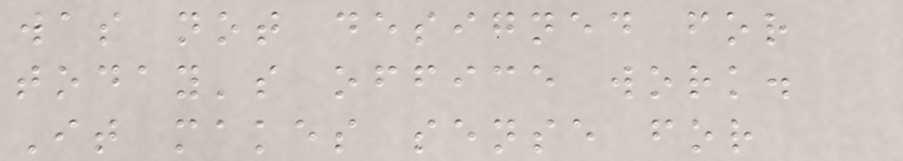was not designed for
today's office work.
It makes sense for
